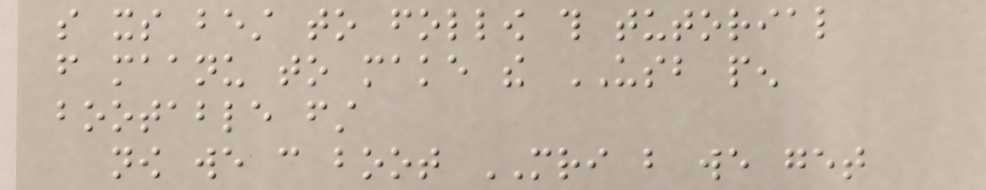so its best to follow this tutorial
from maanu to make the USB pen
bootable first
now we can boot MRI but we get
